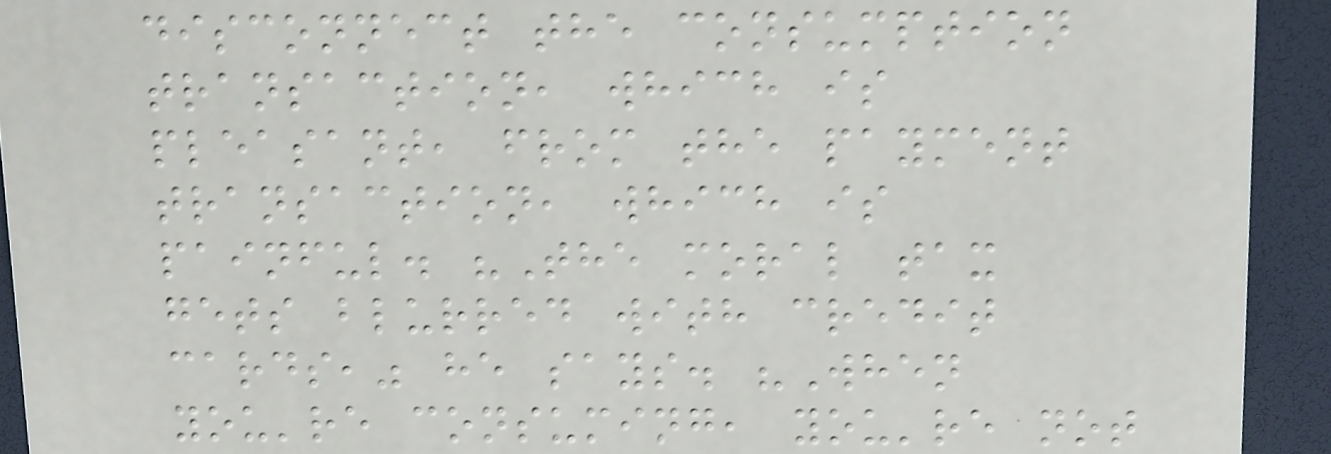disconnect the consumption
transaction, which is
pleasant, from the payment
transaction, which is
painful. "The moral tax
gets blurred with credit
cards," he says. "When
you're consuming, you're not
